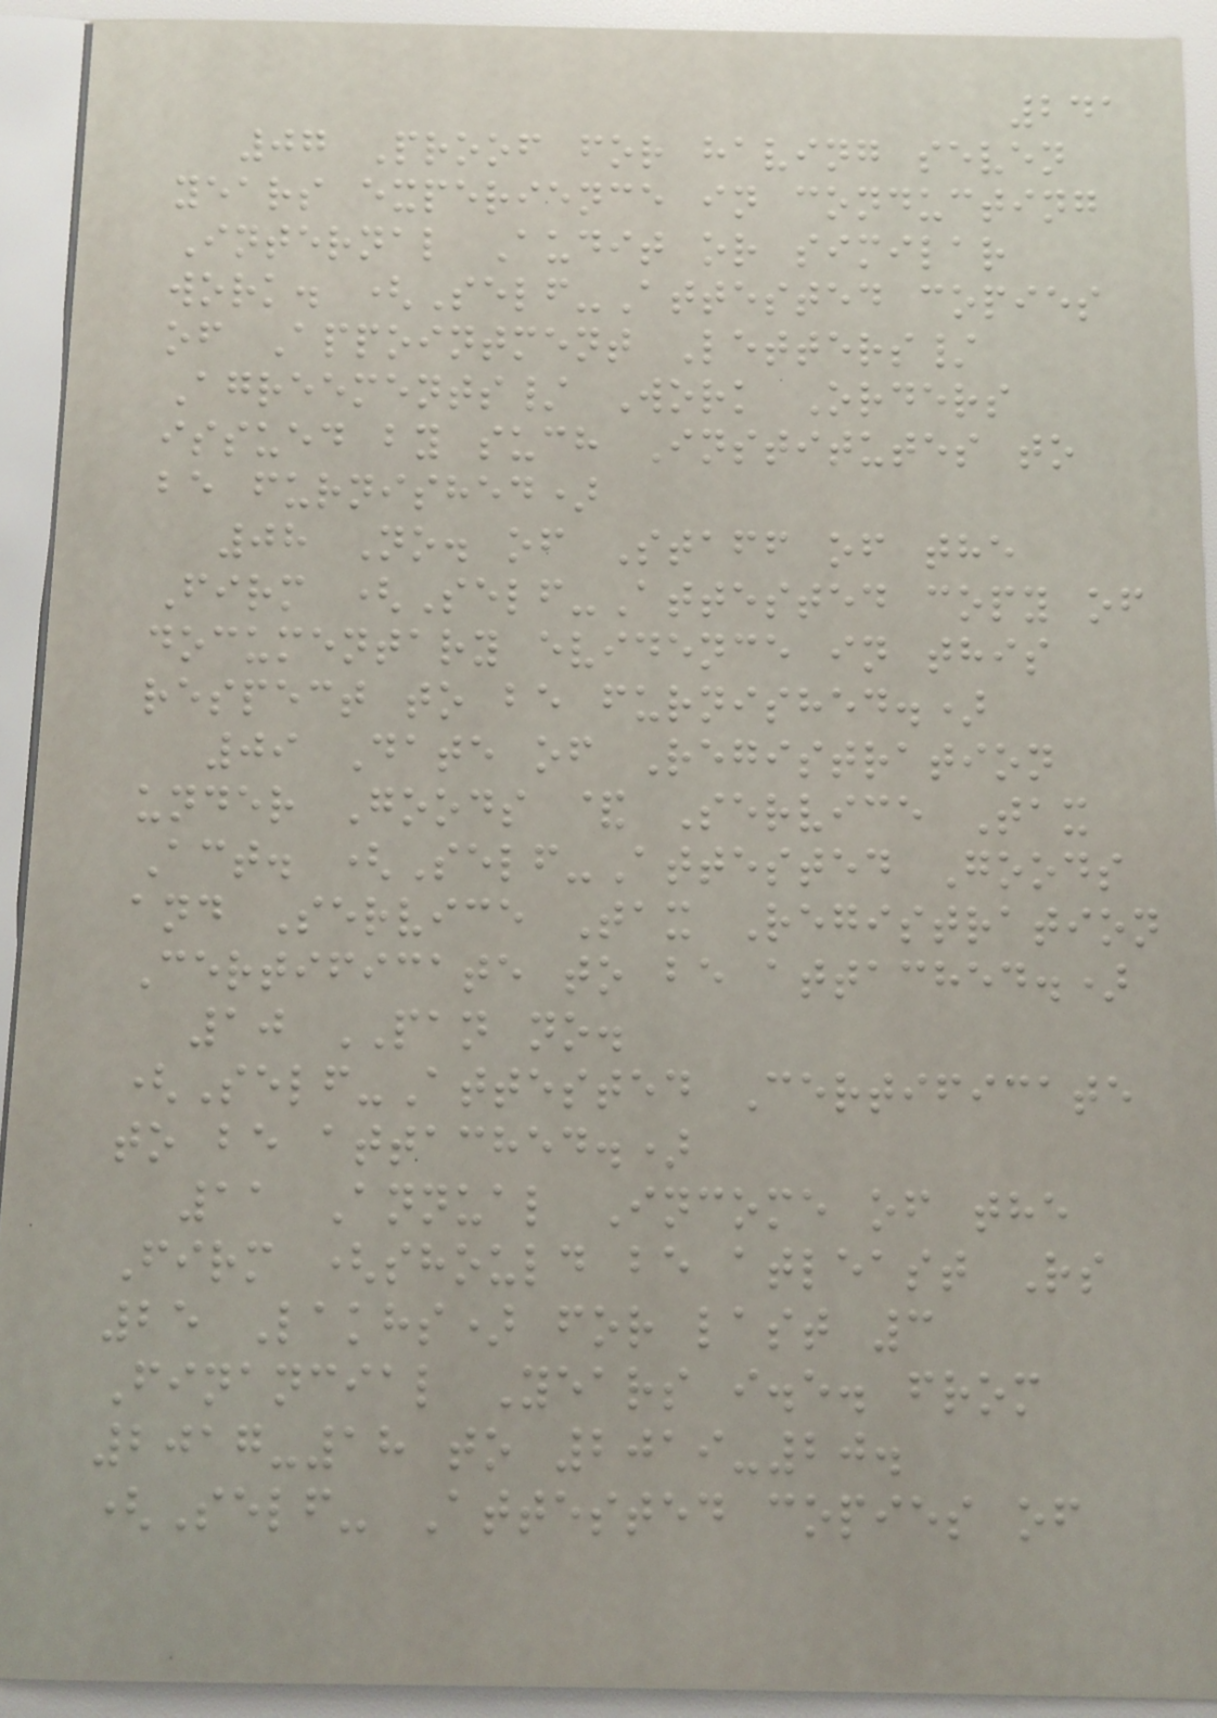241
07 Proof for having seven
years experience in conducting
Internal Audit or similar
work. (Self-Attested copies
of Appointment Letters/
Agreements/ Work Orders
issued by such Institutes to
be furnished)
08 No. of Staff of the
Firm (Self-Attested copy of
documentary evidence in this
respect to be furnished.)
09 Date of Registration
under Goods & Service Tax
Act. (Self-Attested Goods
and Service Tax Registration
Certificate to be attached.)
10 PAN no.
(Self-Attested Certificate
to be attached.)
11 Annual Income of the
Firm (should be atleast Rs
25 Lakhs) for last 3
Financial Years i.e. from
2017-18 to 2019-20.
(Self- Attested copies of
